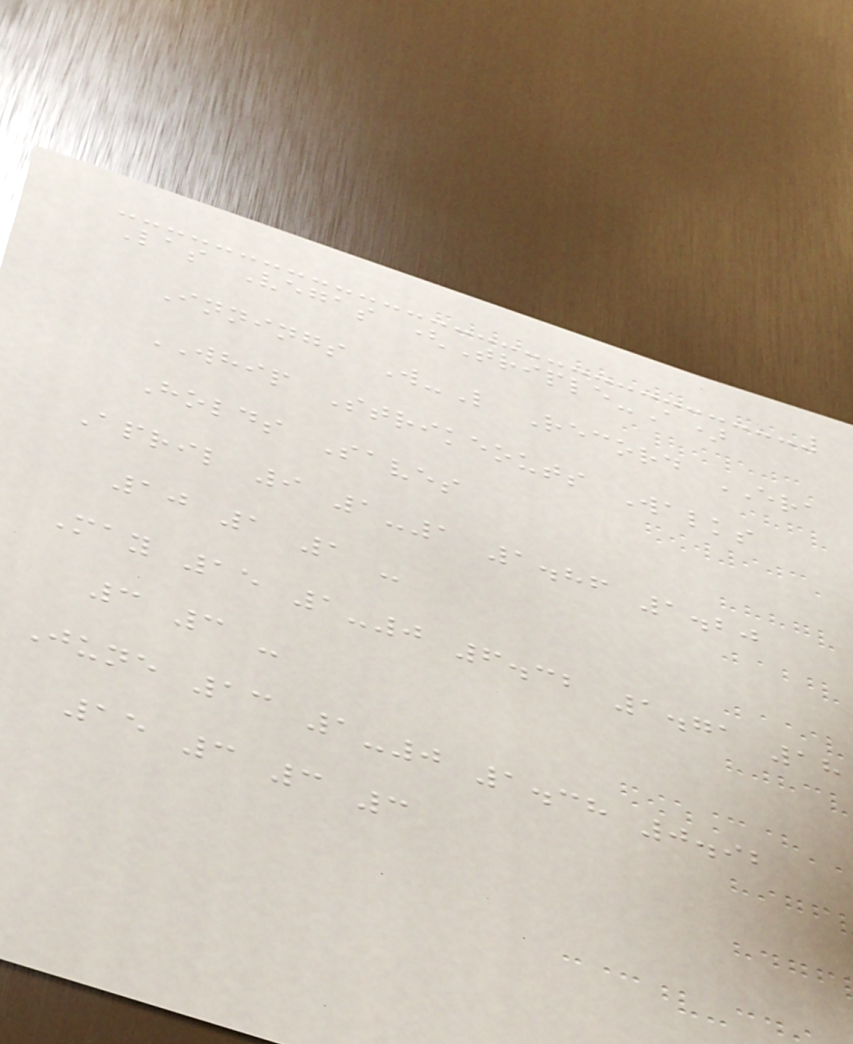Las Vegas (Triple-A)
Innings W-L Record ERA
WHIP Strikeouts Walks
Holds Saves
April 9 1-1 1.86 1.20
10 1 1 -
May 15 1-0 6.32 1.71 18
3 3 -
June 13 1-0 1.38 0.92
15 3 3 3
